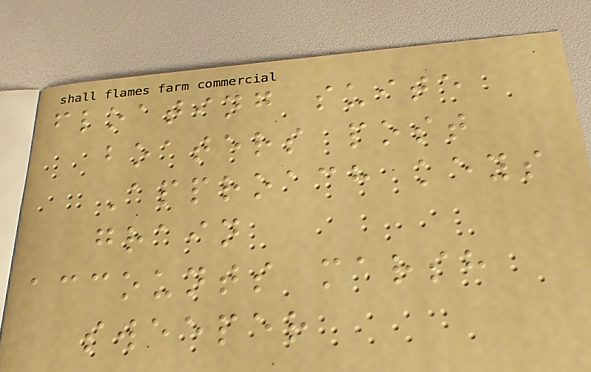floating suite
boaters post
Approach keys
grain
accounts marsh
sweeper
